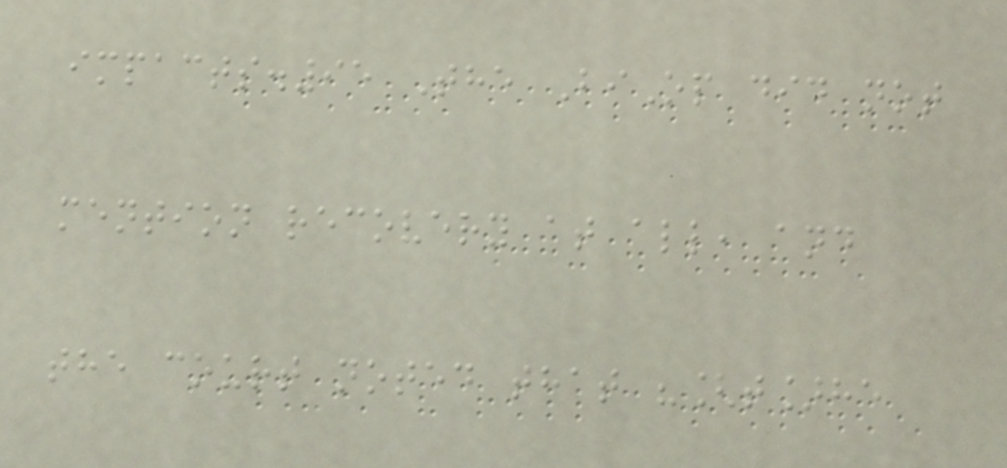impacts.95 The BiOp did not
mention recovery at all, and
the court noted that "[t]he
